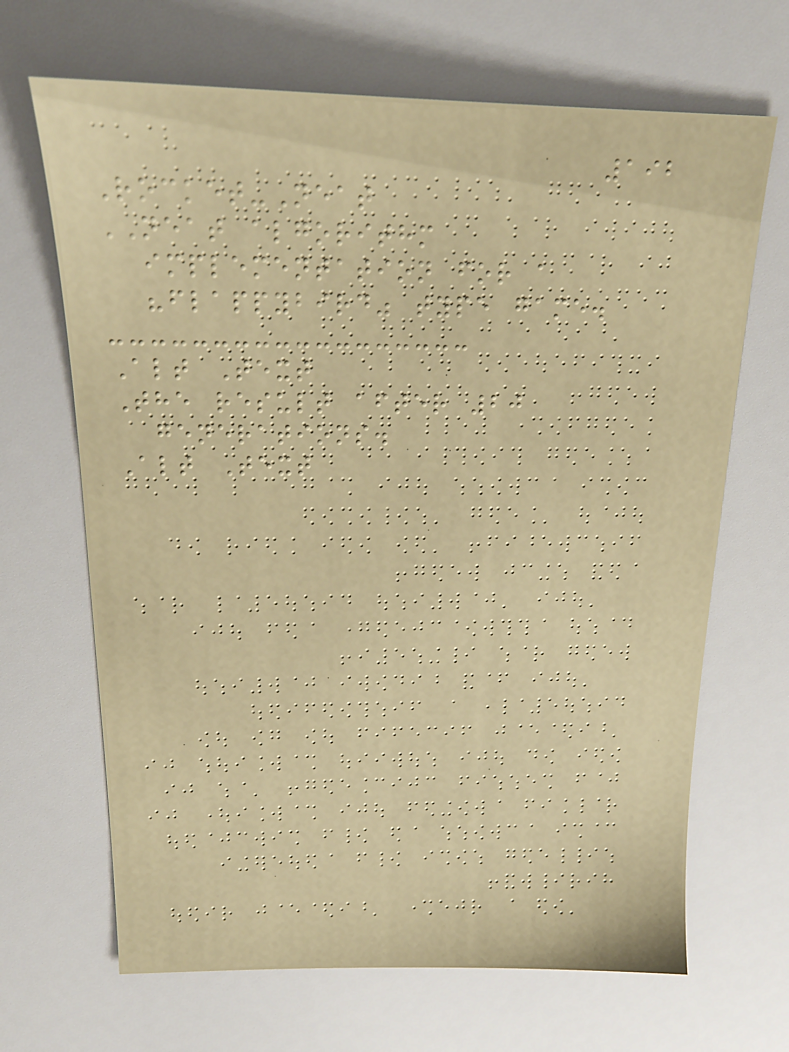192
Rocket-Neat
NEAT algorithm
implementation for a
"flappybird" type game.
Alt Text
The result after 20
generations.
Alt Text
